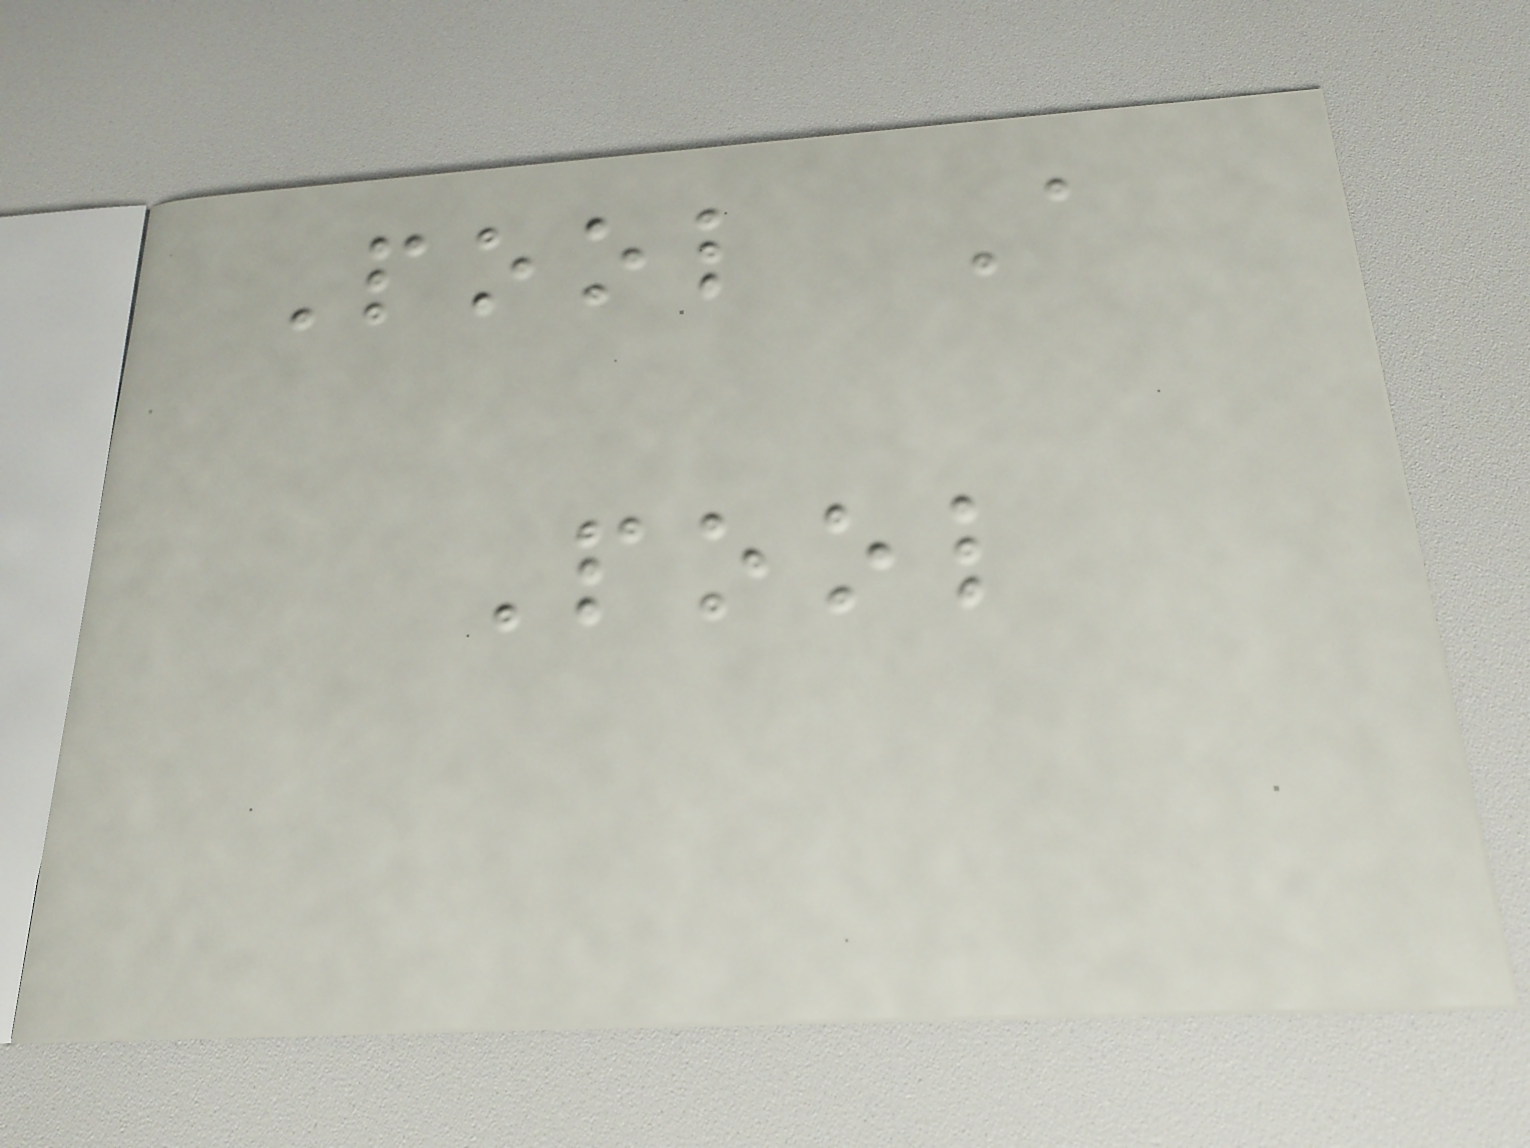Pool A
Pool
